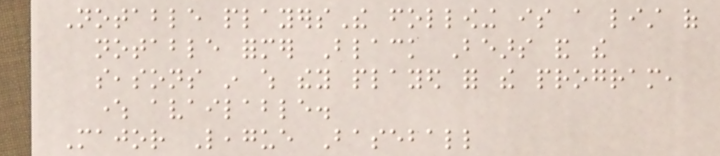Notable playersThe following is a list of
notable former Black Bears and the
seasons in which they played for the program,
where available.
Major League Baseball
